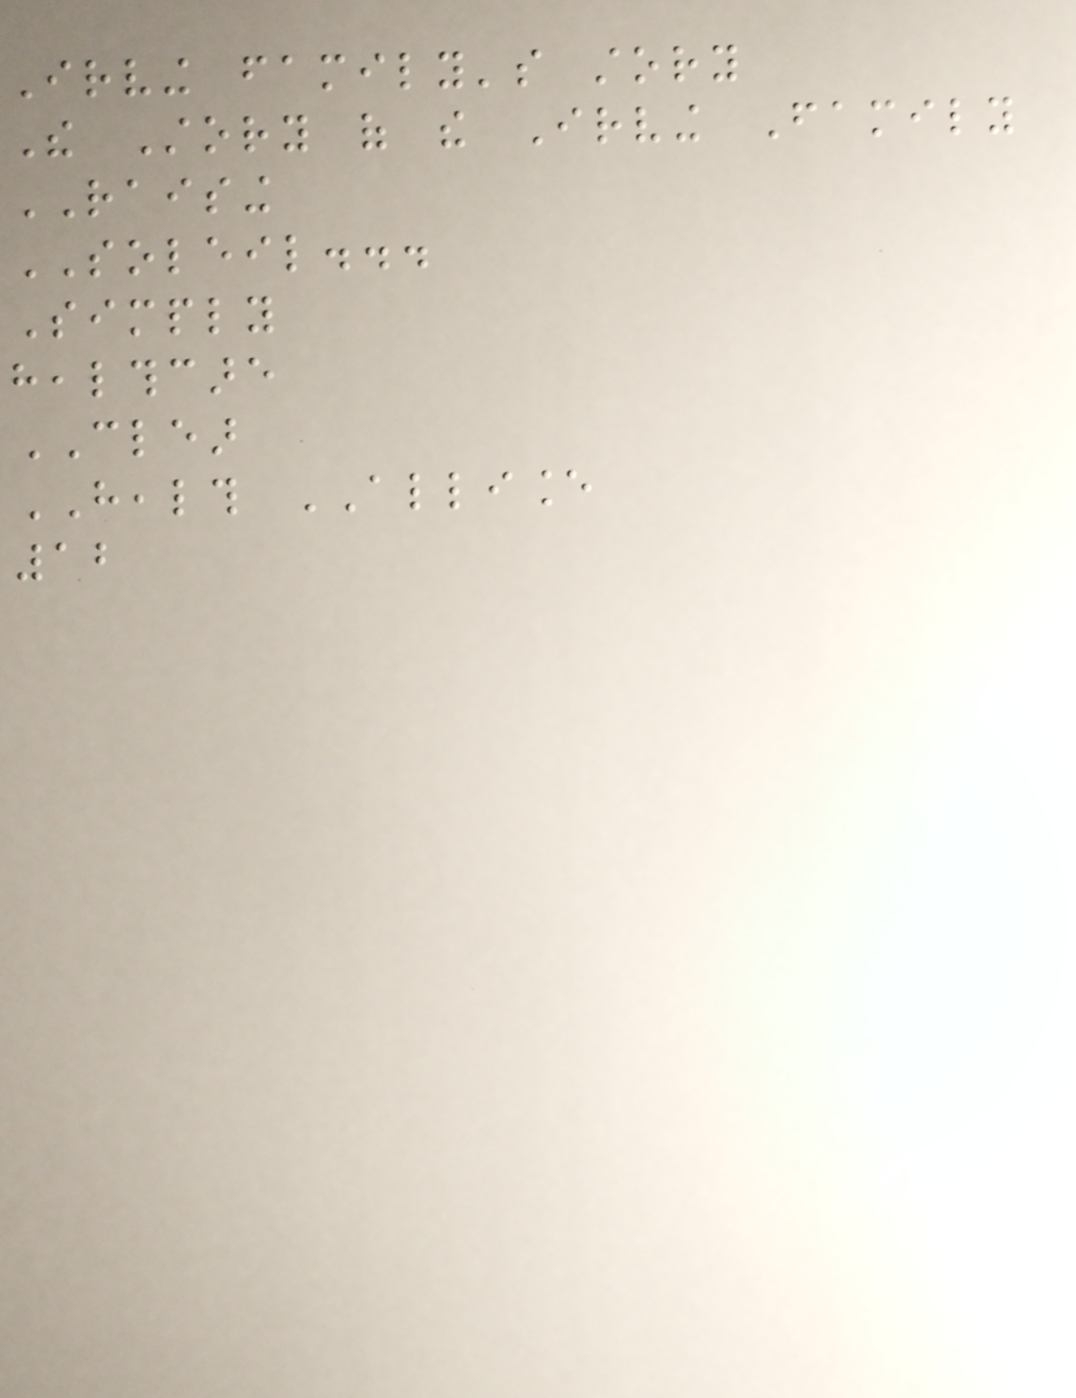Irving family's story
The Story of the Irving Family
RAISING
SOLEIL...
Simply
healthcare
CLEAR
HEALTH ALLIANCE
12
